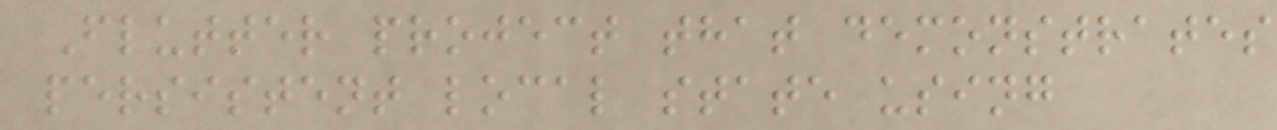Flutter project that demonstrates
persistent local state using
